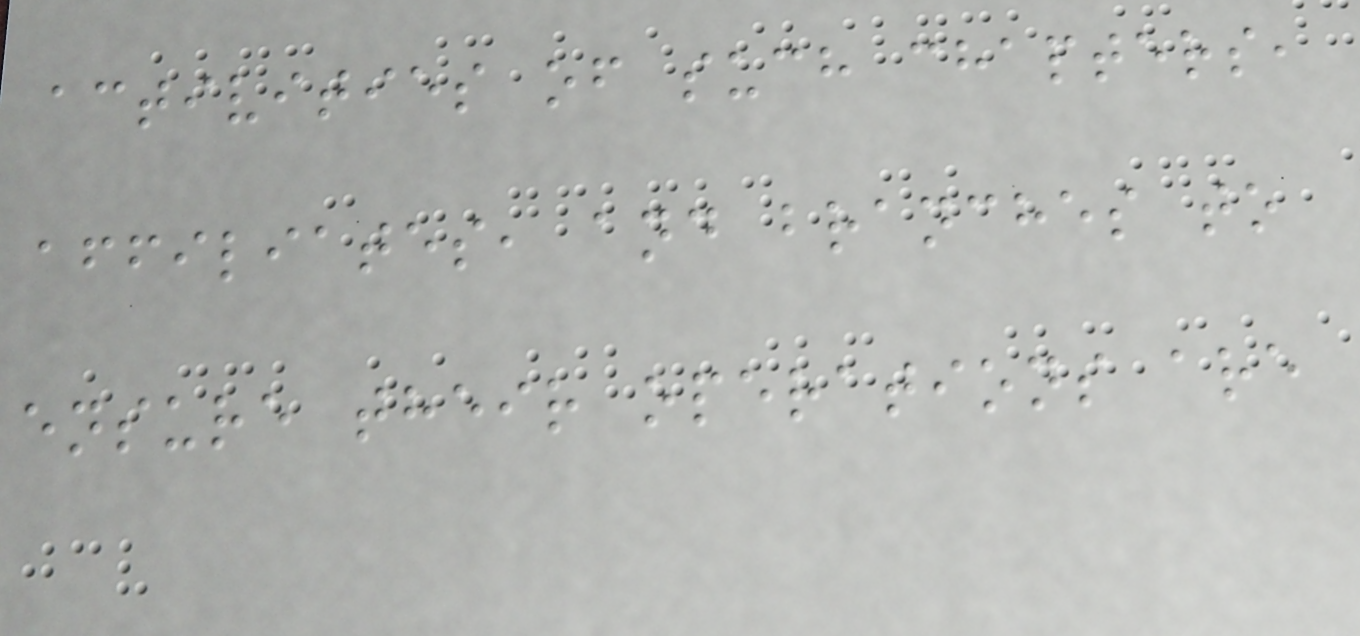activities of such chapters,
affiliates, and branches to
ensure their operations are
